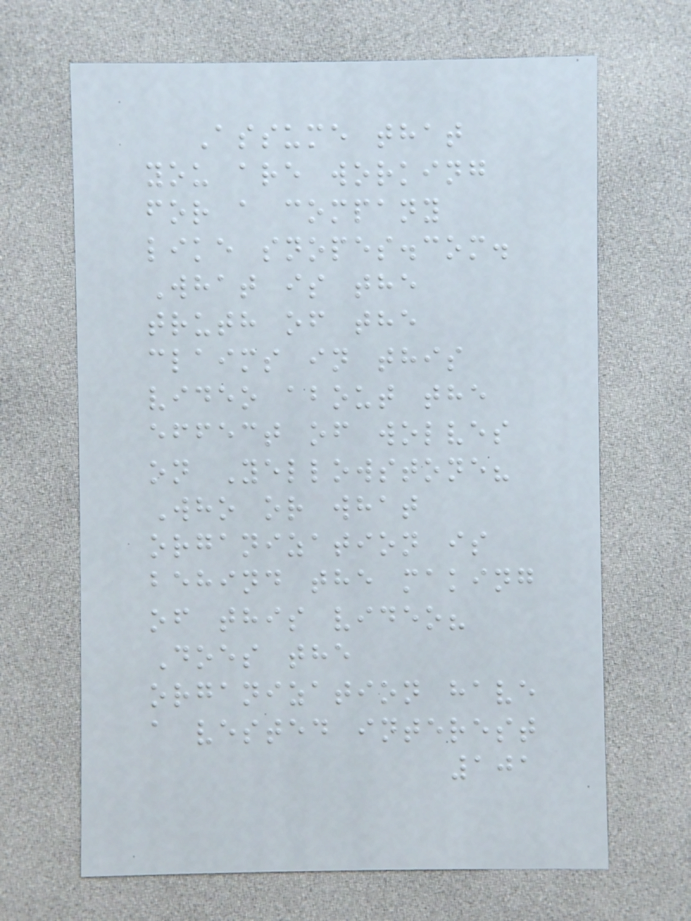Assume that
you are working
for a company
like snopes.com.
What is the
truth of the
claims in this
video about the
effect of wolves
on Yellowstone?
Who or what
organization is
behind the making
of this video?
Does the
organization have
a vested interest
101
